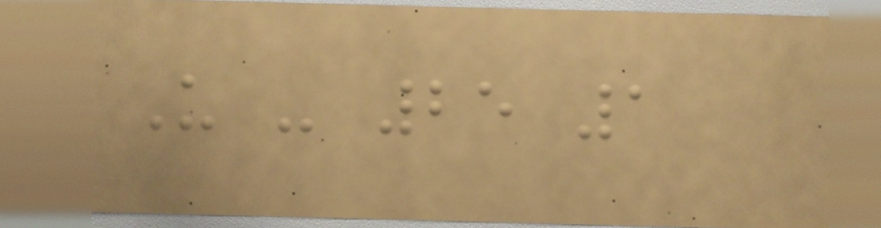U - 25 1
